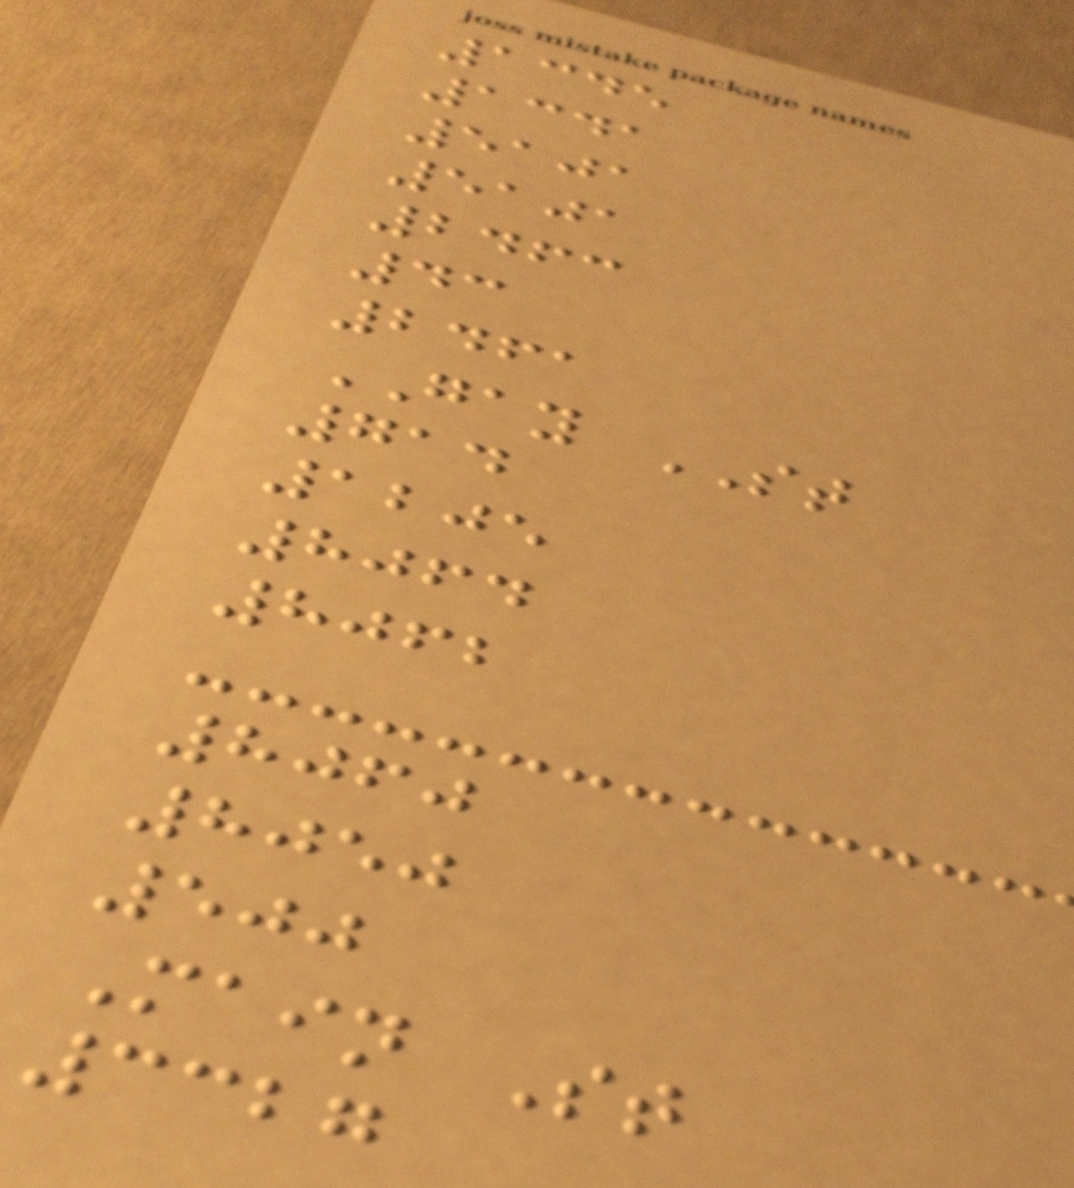1345
1341
5101
5101
2463
43
2461
GAY ST
714
1205
8064
8062
8060
8050
500
Main St
3327
